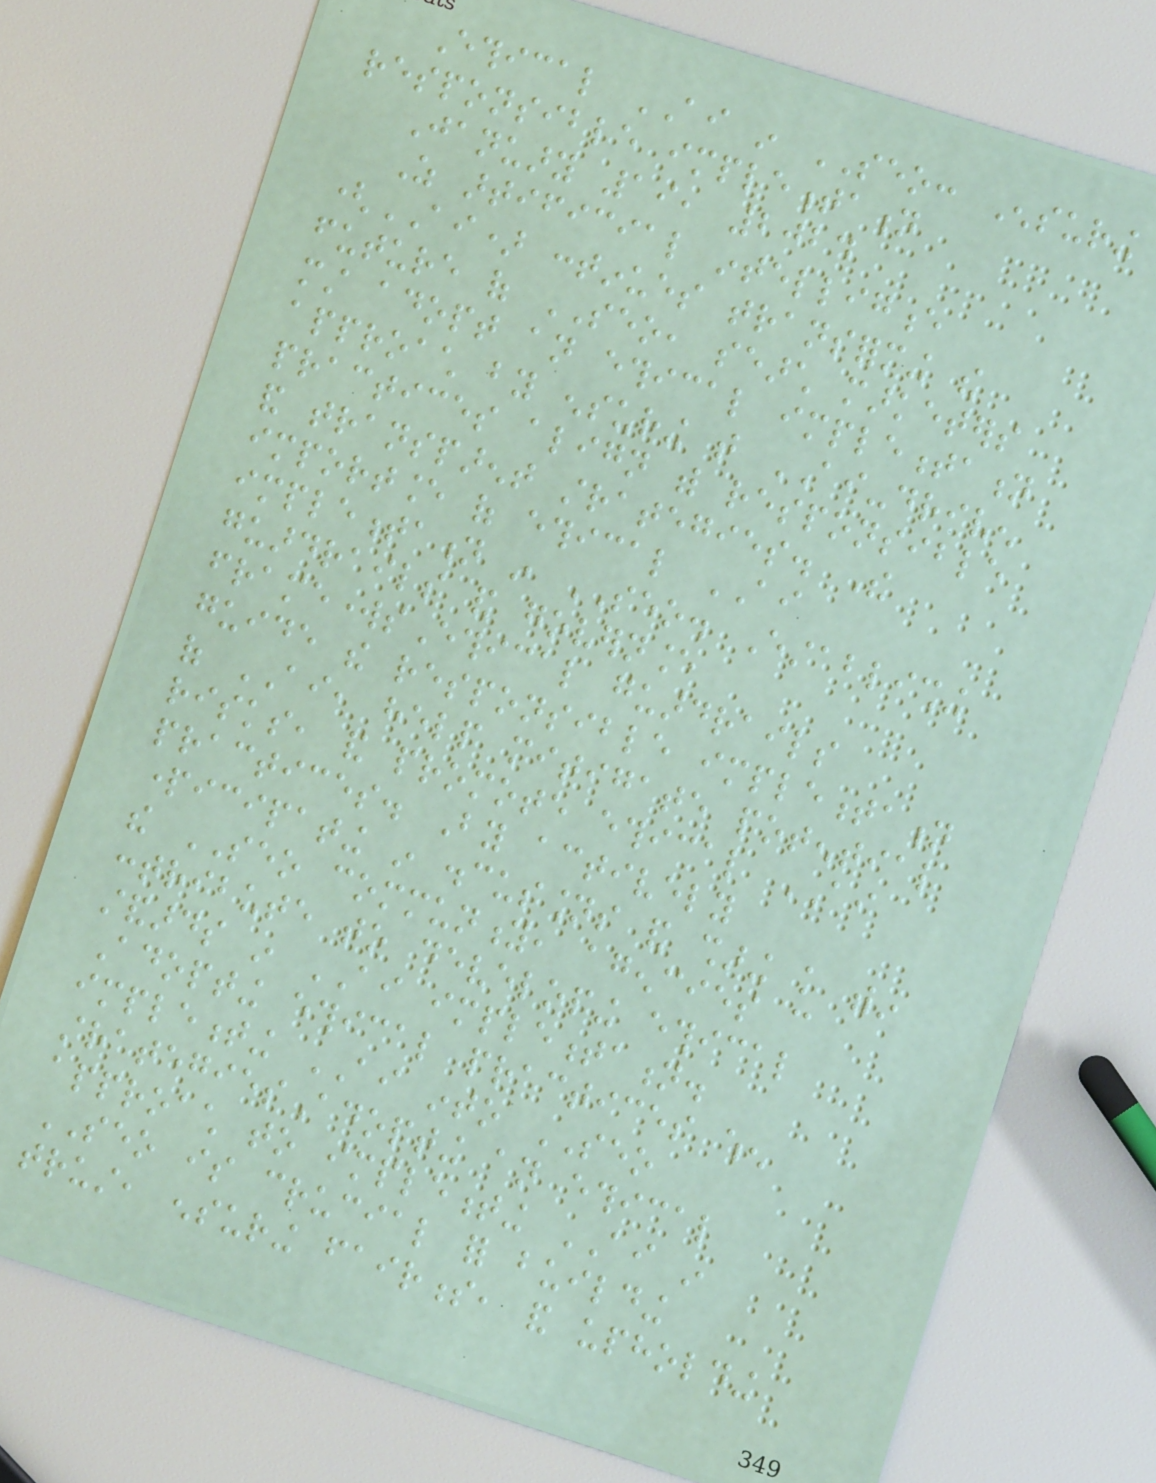Ethical AI in SEO: Ensuring
responsible implementation
January 19, 2024
As artificial intelligence
(AI) continues transforming the
future of SEO, search marketers
must adopt an ethical implementation
approach by ensuring that AI-driven
practices align with responsible
and transparent strategies. The
importance of ethical AI
implementation in SEO. Establishing
guardrails and governance
frameworksEthical guardrails
guide the responsible implementation
of AI, help mitigate potential
risks, and promote ethical AI
practices. By actively
participating in discussions and sharing knowledge within
the SEO community, agencies can
contribute to developing ethical
standards in AI implementation.
Adopting ethical practices when
implementing AI into SEO
strategiesAdopting an ethical
approach to implementing AI in
SEO is crucial for building
trust, ensuring fairness, and upholding
